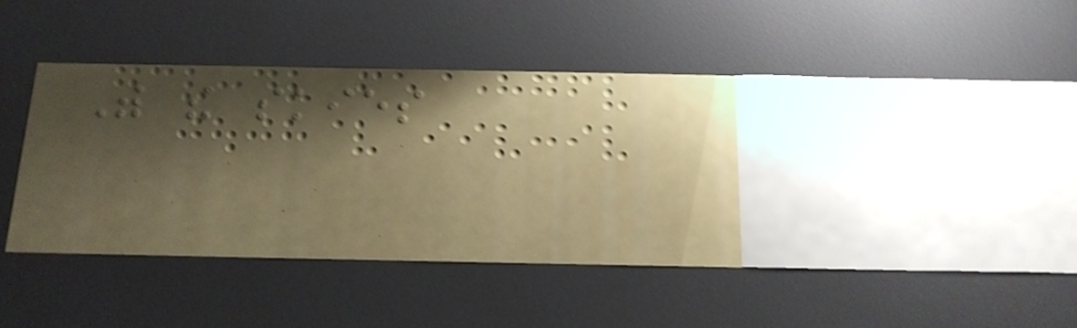With the skies
